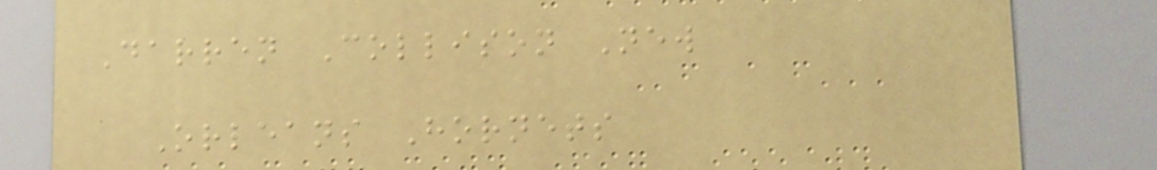Darren Collison New
Orleans Hornets
